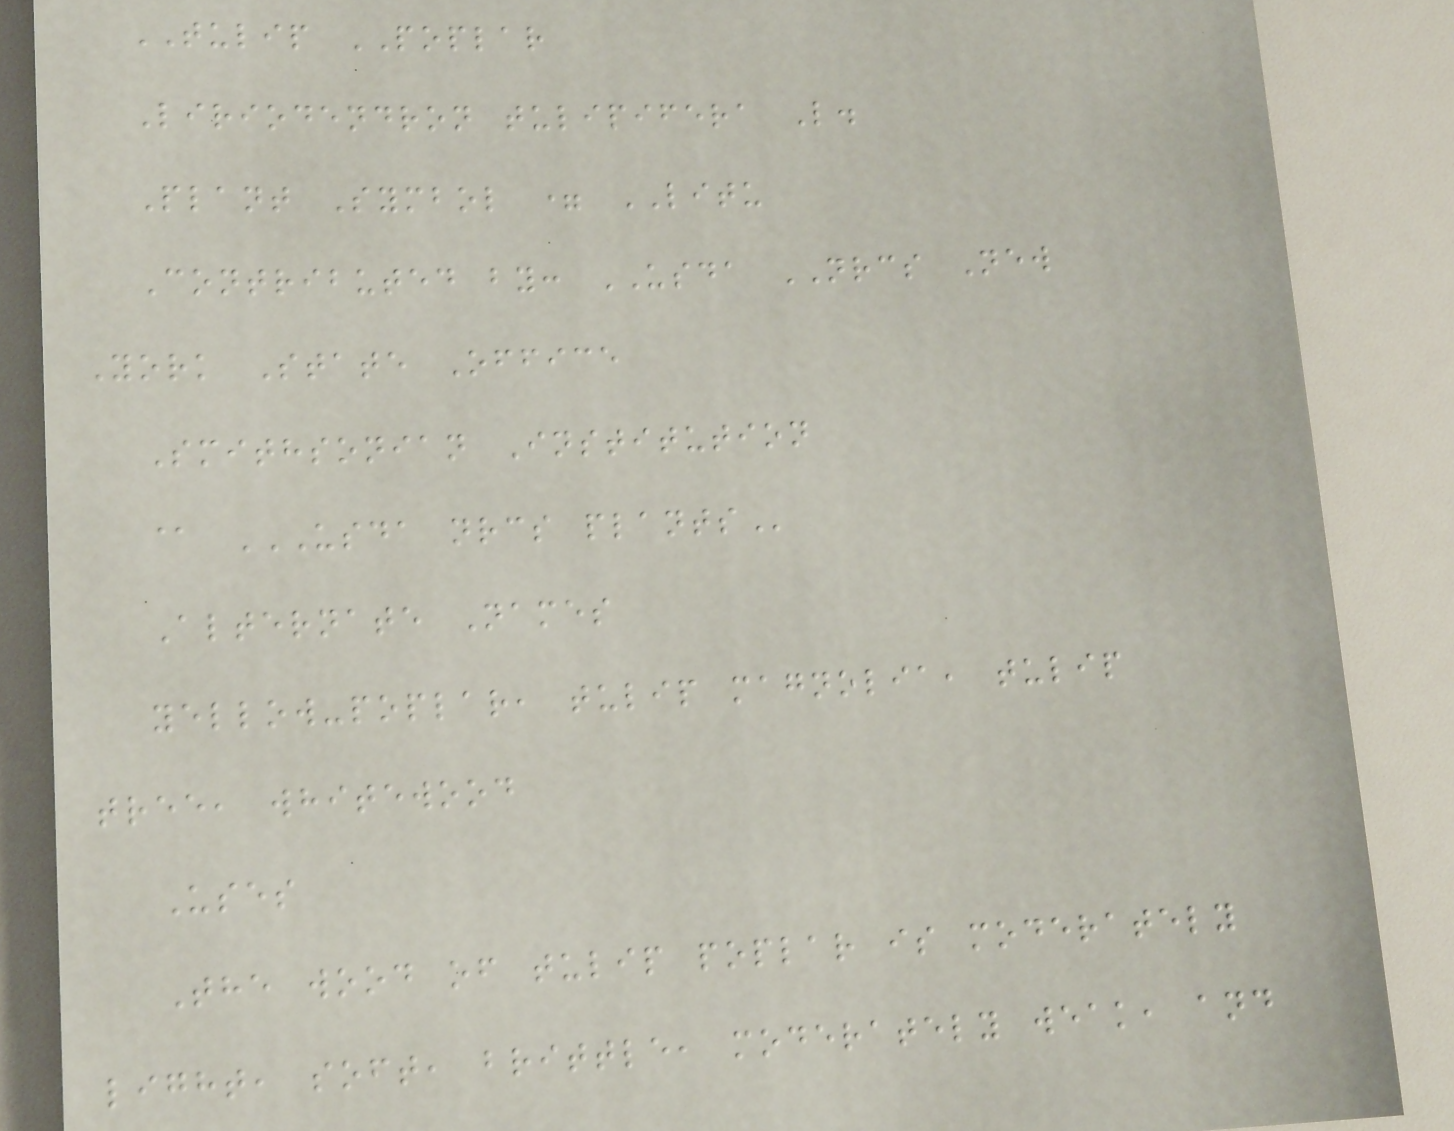TULIP POPLAR
Liriodendron tulipifera L.
Plant Symbol = LITU
Contributed by: USDA NRCS New
York State Office
Smithsonian Institution
@ USDA NRCS PLANTS
Alternate Names
yellow-poplar, tulip magnolia, tulip
tree, whitewood
Uses
The wood of tulip poplar is moderately
light, soft, brittle, moderately weak, and
